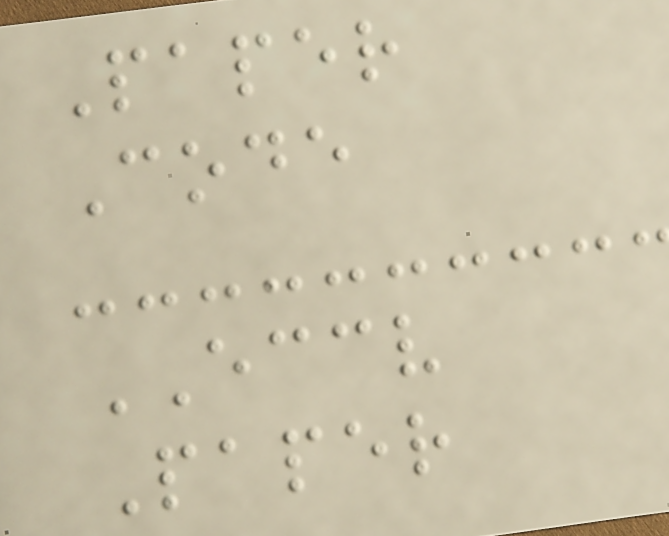Paper
Code
ECCV
Paper
